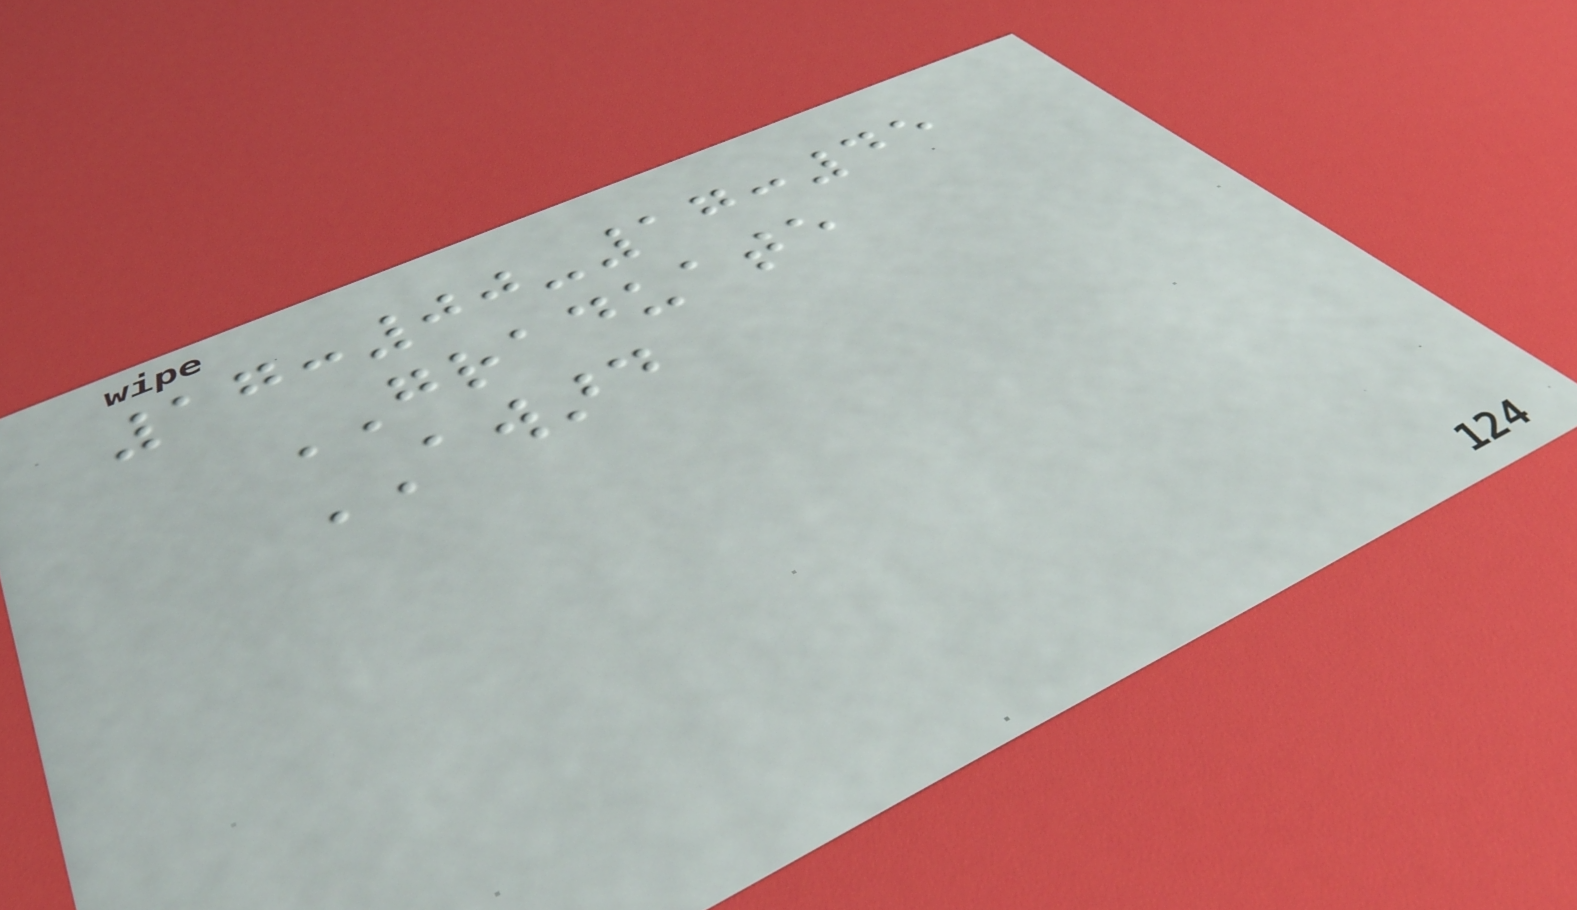17:00-17:45
GRADUATE
AWARD
